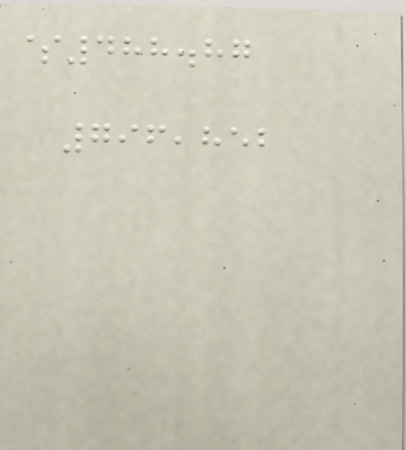$488.87
796,852
